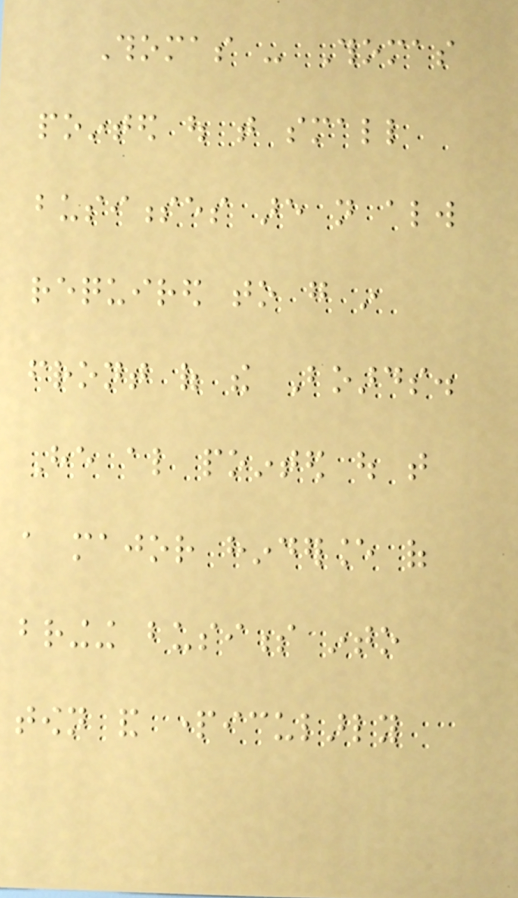Thomas - Thomas
pointed out that small
businesses are not always
required to go in
front of the Boards.
He also pointed out that
a major hinderance of
bringing business into
town and particularly
